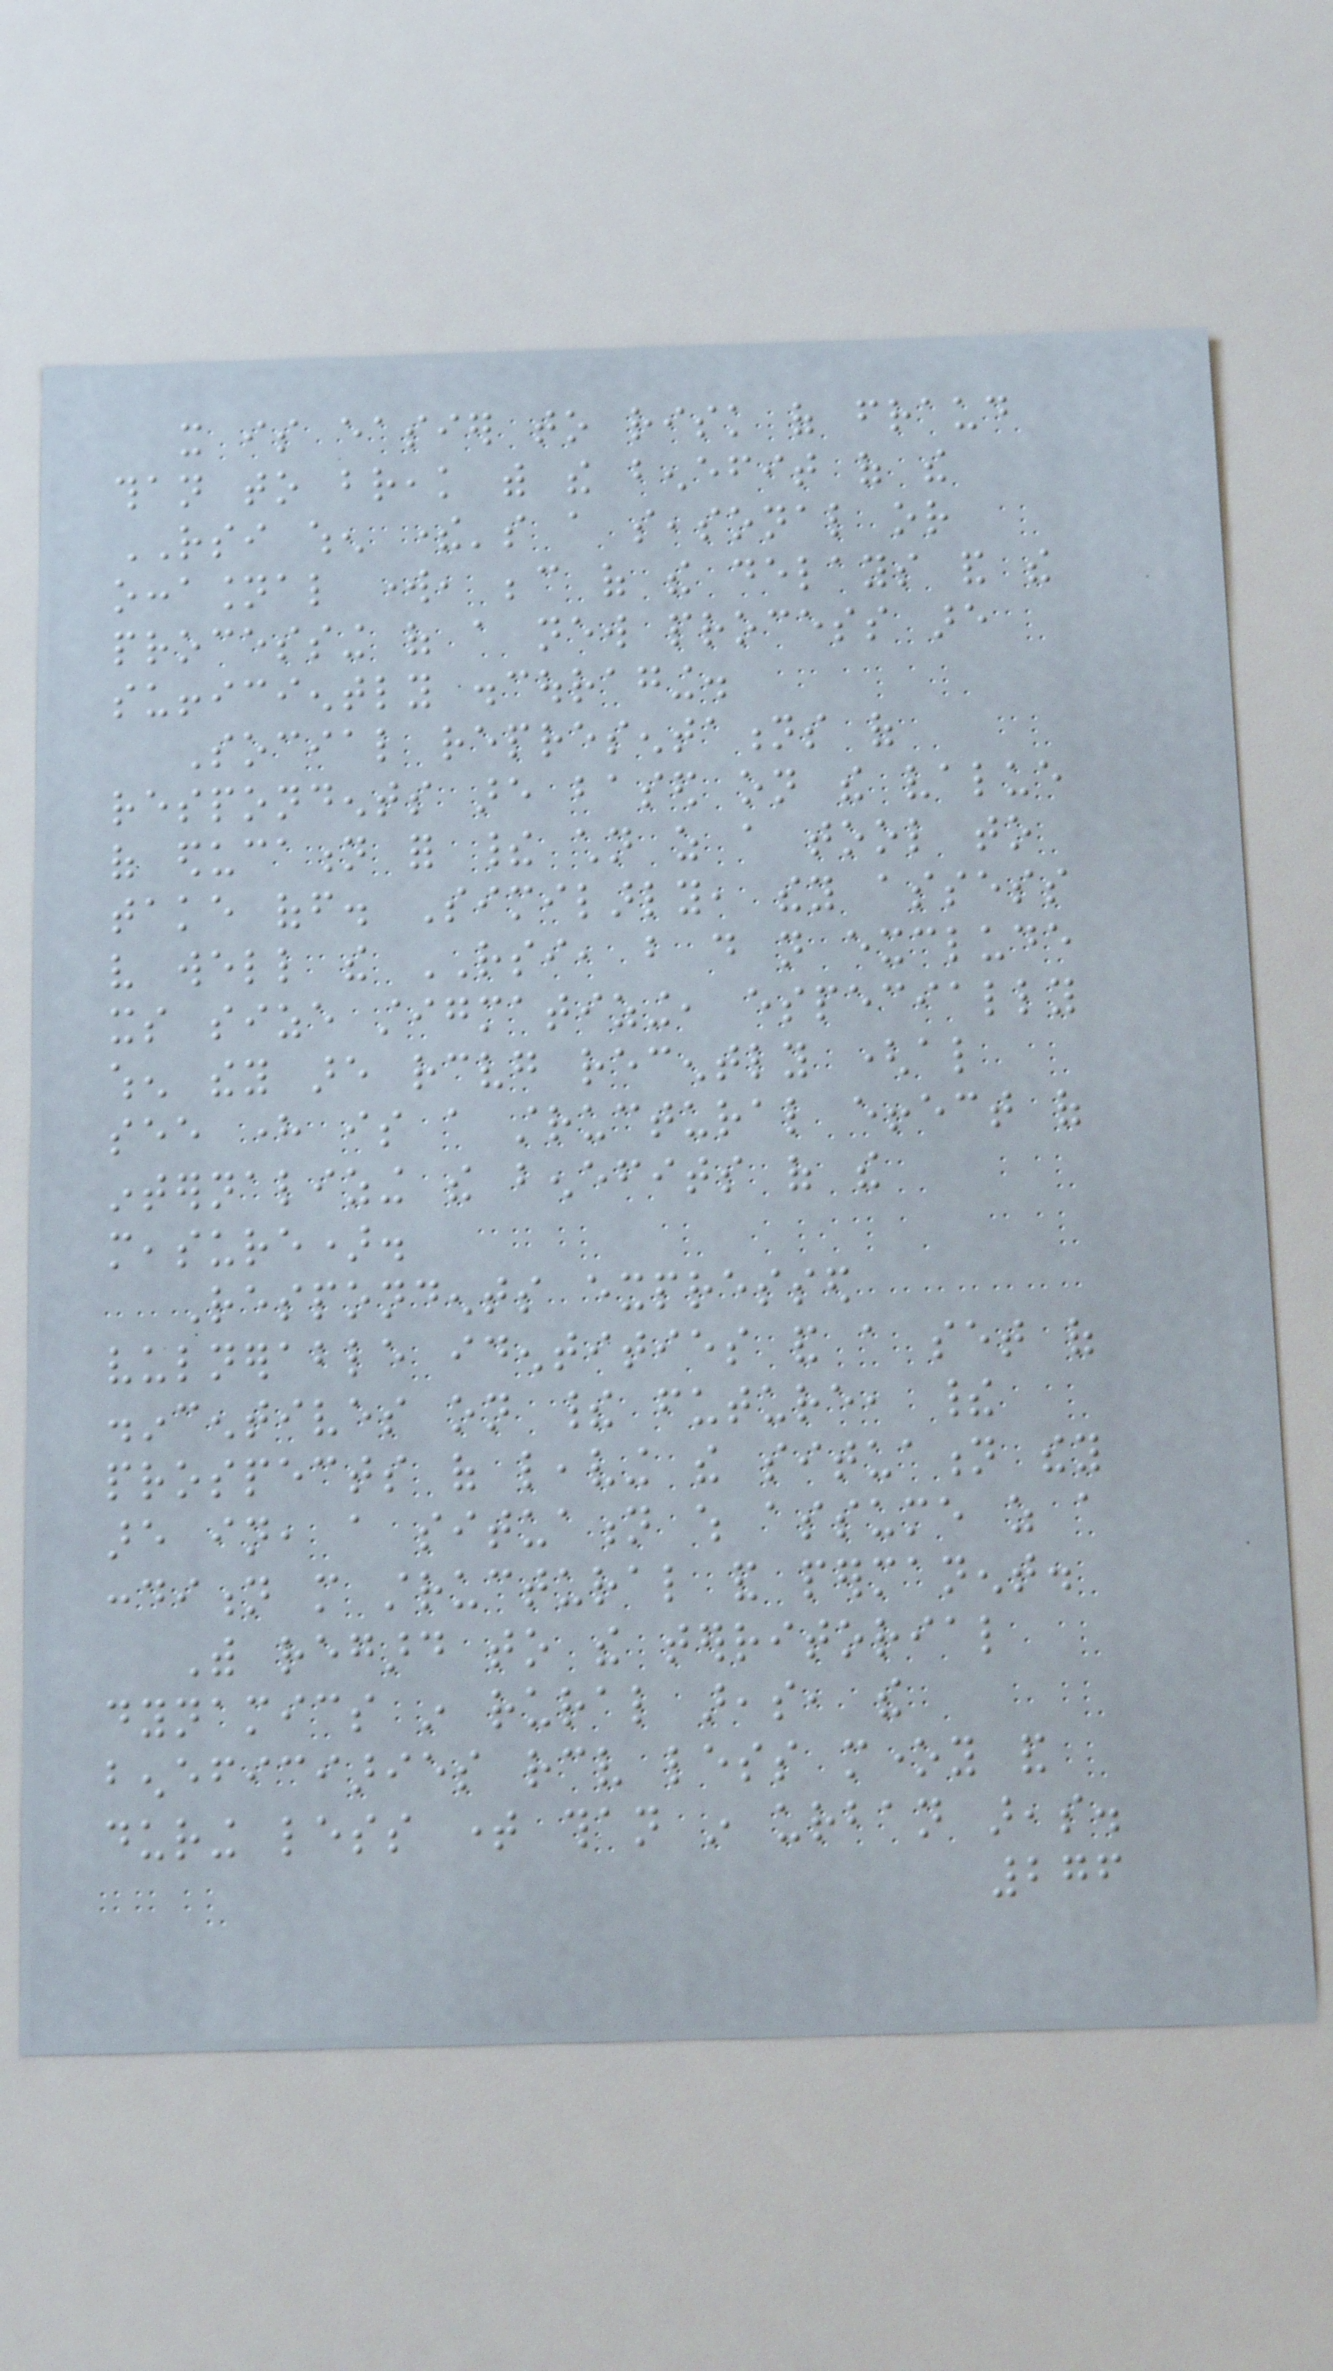it is easier to risk of fraud
than to break with the benefit of the
RSI when there's a seasonal or
occasional work, because of the delays and the
processing of a new process are
sufficiently discouraging.
Social representations of
respondents are based on the value
of education for their children as a tool to
take off. Similarly, they assess
very well the RSI, but do not exclude
its size stigmatizing, especially
when they are receiving recently (also
see here is a structural effect of
internalizing the benefits of the
measure).
Respondents expressed
vulnerable identities and a set of
disincentives on their future, their
prospects of leaving the situation they
are in, a situation which assume as a
condition more structural and permanent.
With regard to the territorial
dynamics in rural areas, the
beneficiaries receive less money and
during less time than in urban areas.
276
